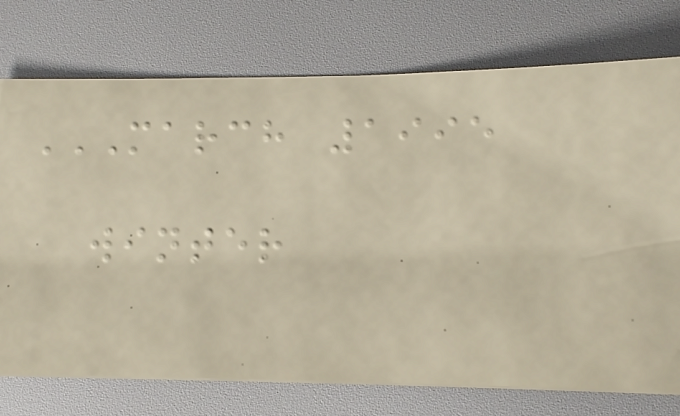MARCH 1995
WINTER
